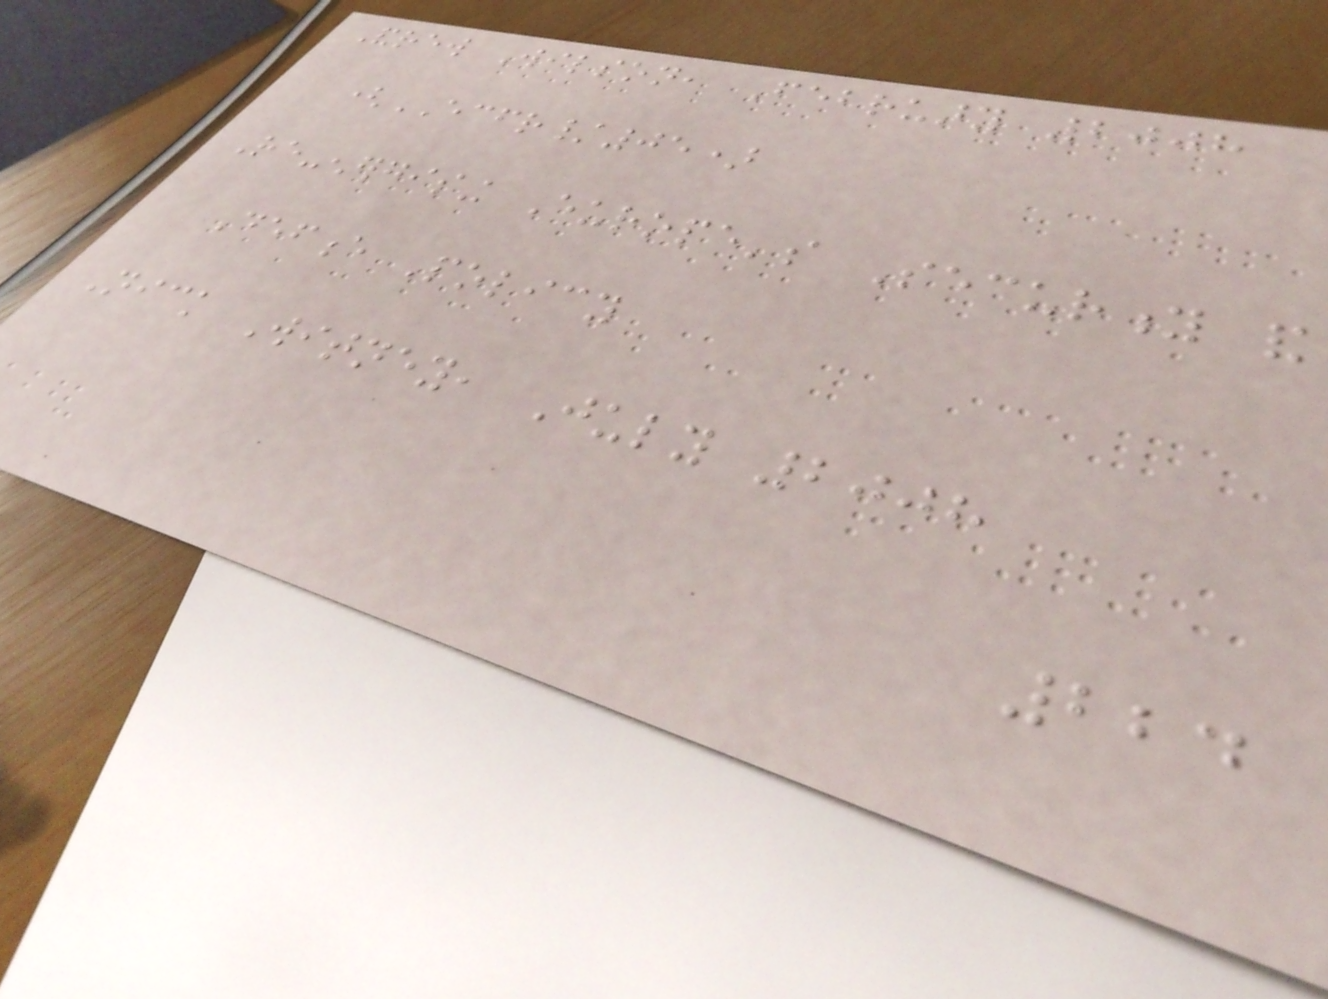Andrew Wilson, February 2008
(ECFR/05)
Re-energising Europe's Security and
Defence Policy
Nick Witney, July 2008
224
